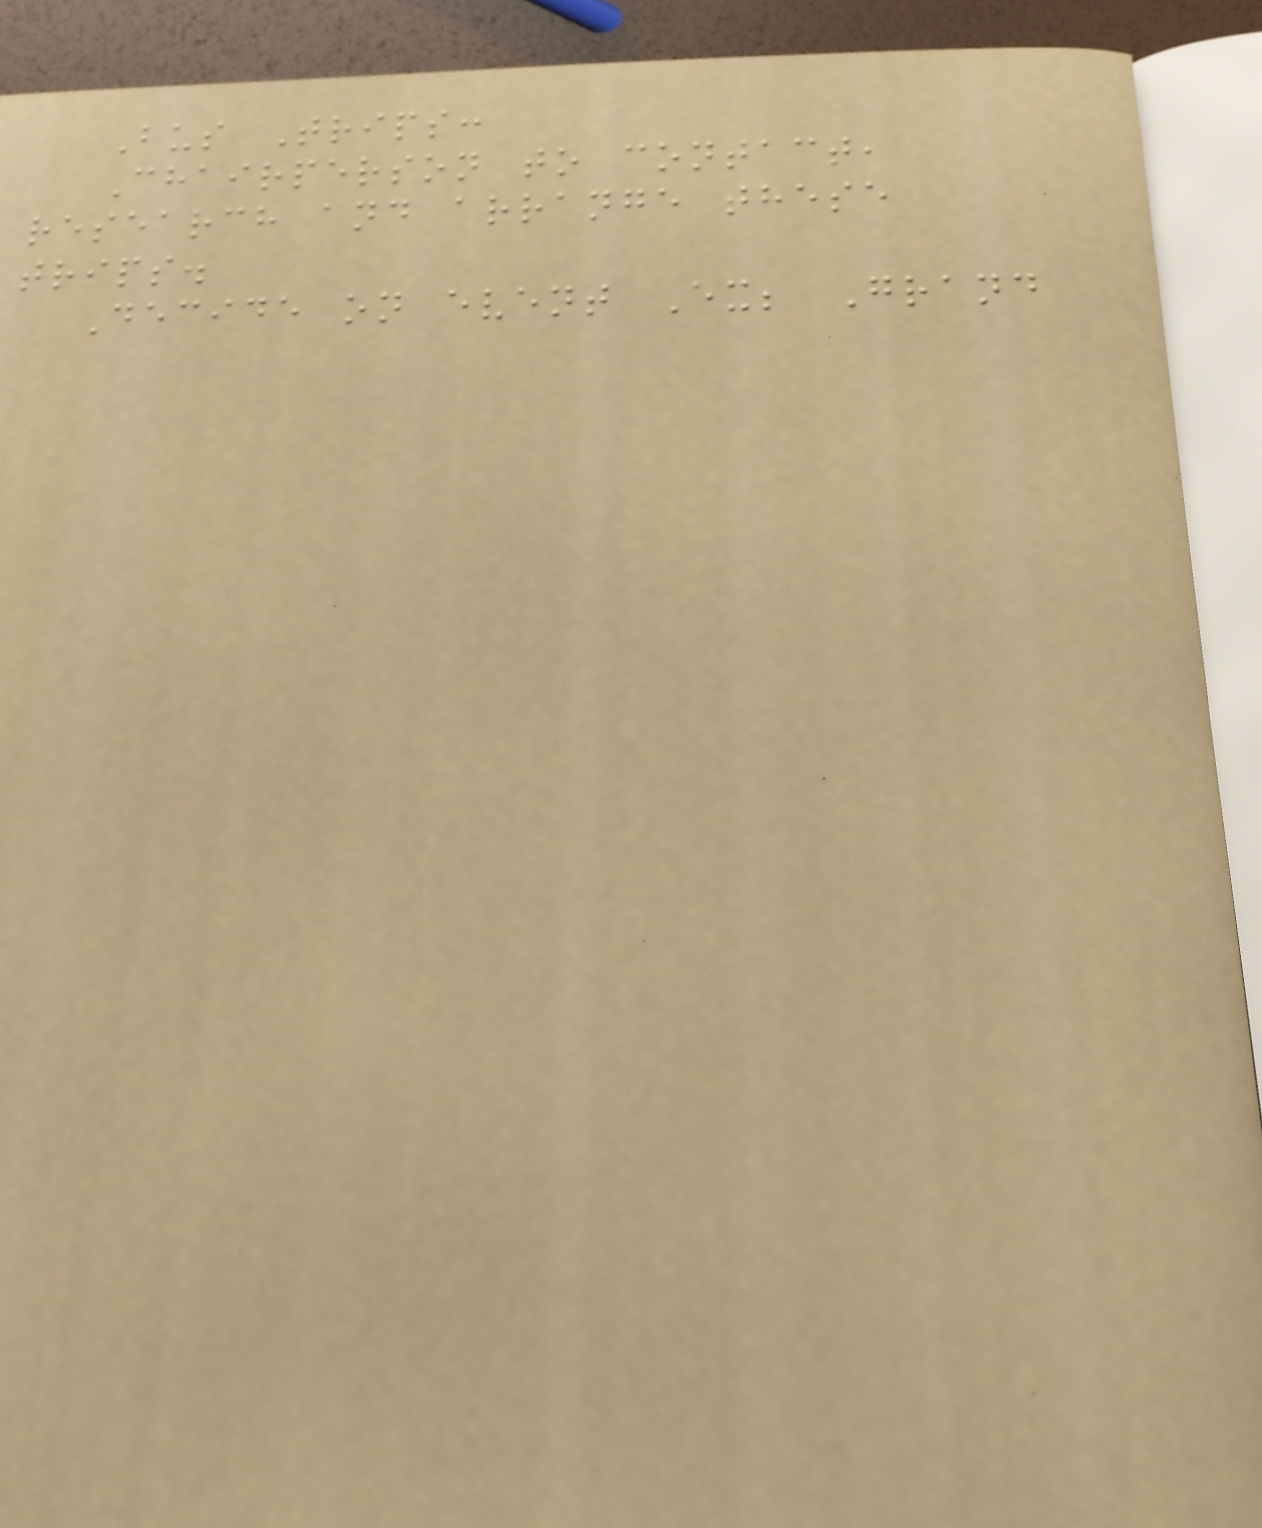Bus Trips:
Chairperson to contact,
research and arrange these
trips.
Decide on event Ex; Grand
